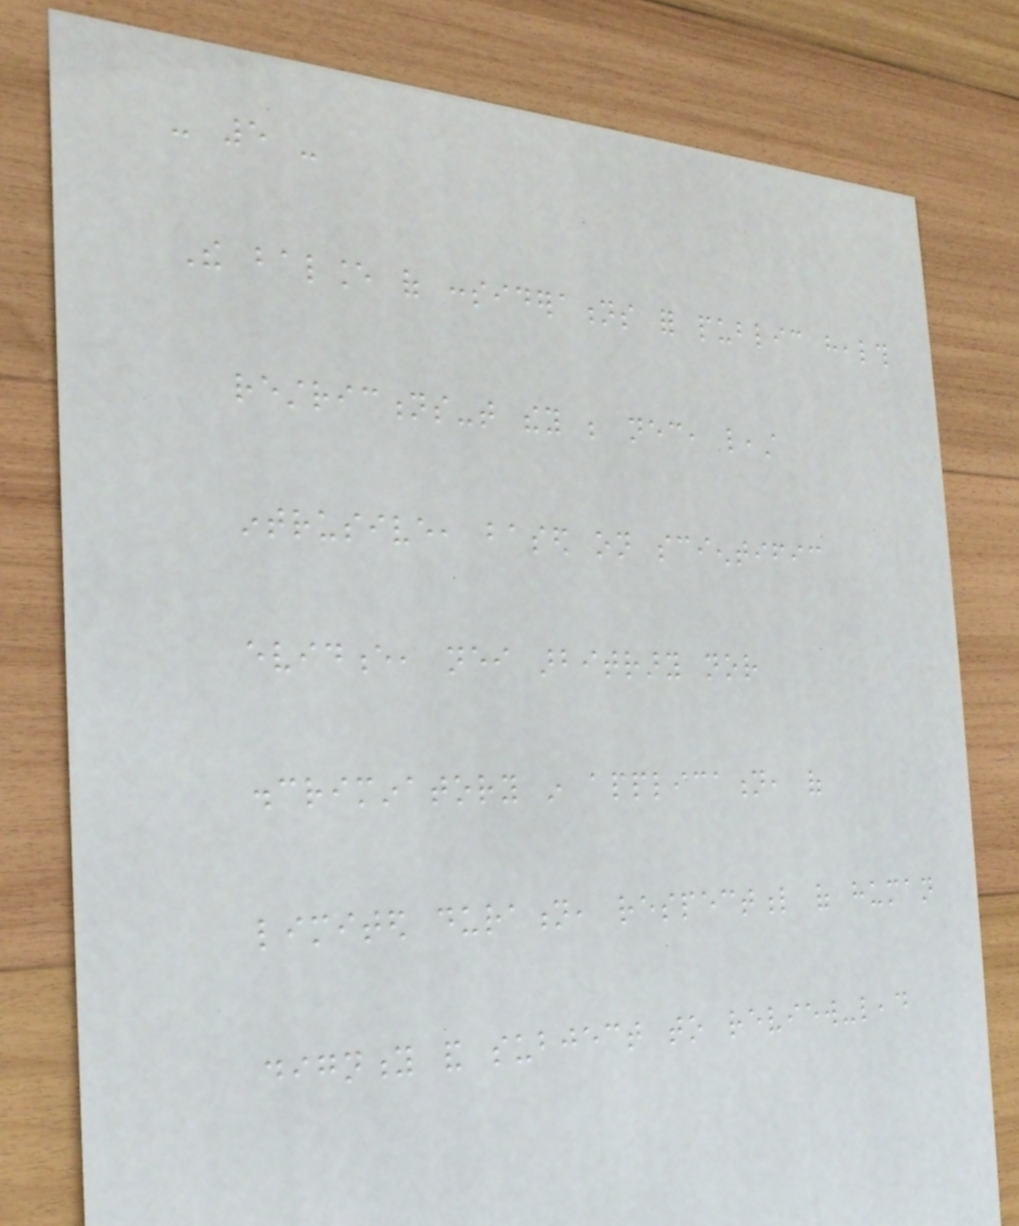- 5 -
The balance of considerations for public health
restrictions-that they be necessary, least
intrusive, based on scientific
evidence, neither arbitrary nor
discriminatory in application, of
limited duration, respectful of human
dignity and subject to review-lead
